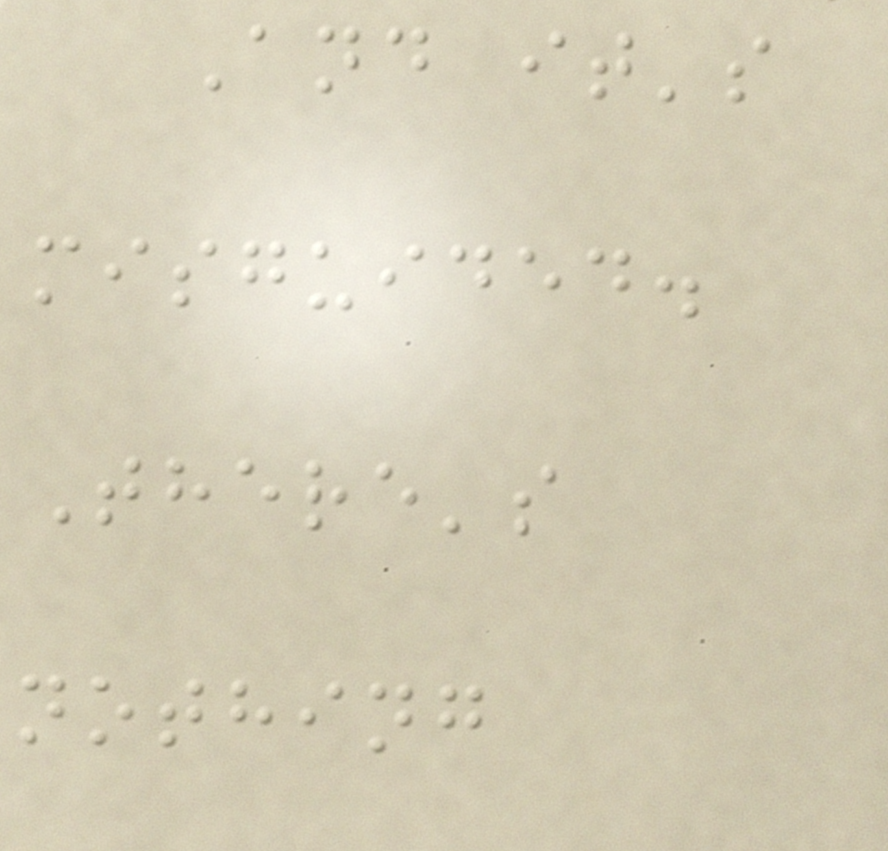And it's
misguided.
There's
nothing
